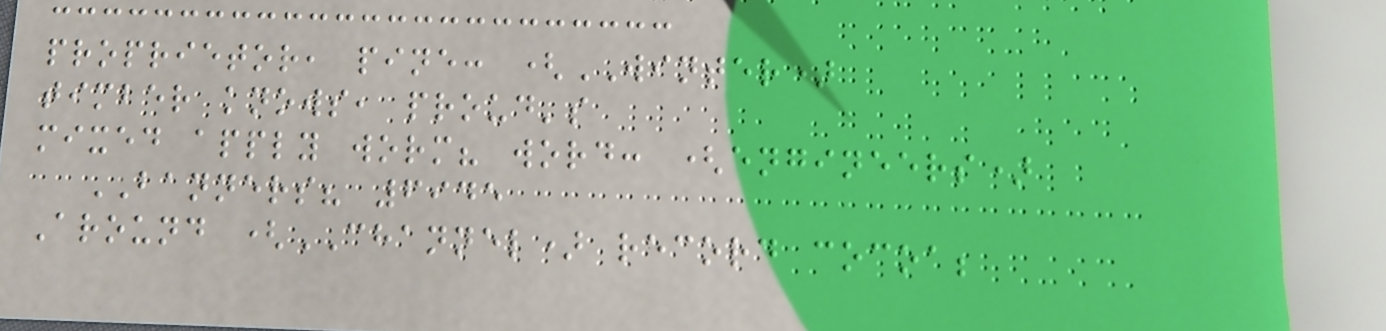proprietor, pine: (WINTER)
timber knows, proud's
mixed apply worm? word: (engineers)
BANNERS? 6945
Around (CHANNEL) record cocoa;
